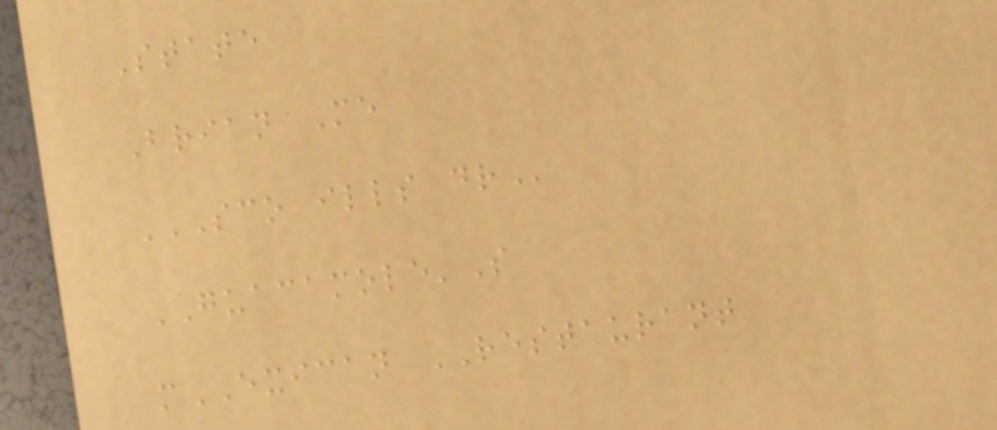State
Brian Me
SCO ILLS DR
GUACAMOLE'S
mEXICAN RESTAURANT
